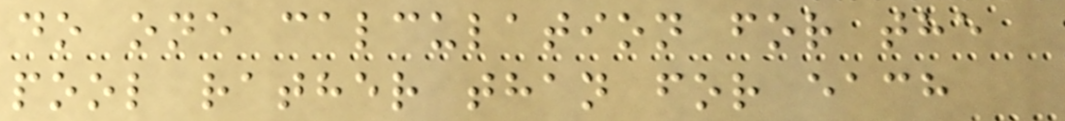do one calculation for the
pool rather than for each
